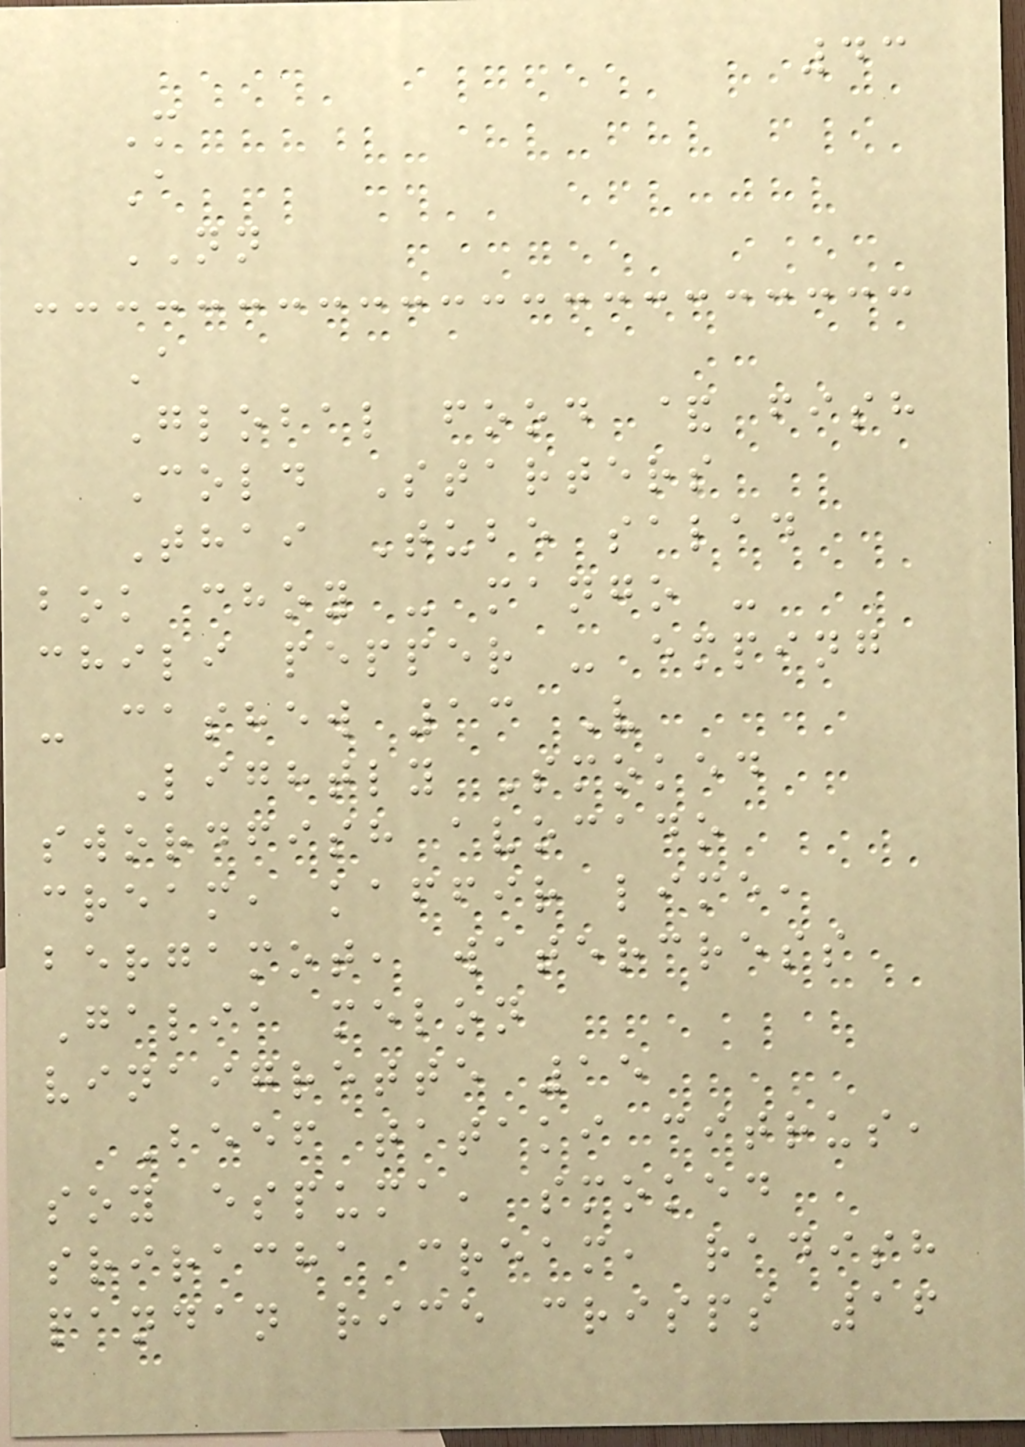43
M
A
NN
A
Global food & fish
Cold Starters
Thai Tube salad
bok choy - mango -
chili pepper - emping
- cashew 13 V
Lightly Smoked
swordfish avocado
cream, kaffir lime,
bergamot, watercress
Galia melon
vinaigrette 15
Beef tataki citrus,
soy espuma, smoked
sriracha cream, radish
pandan rice crisps 16
